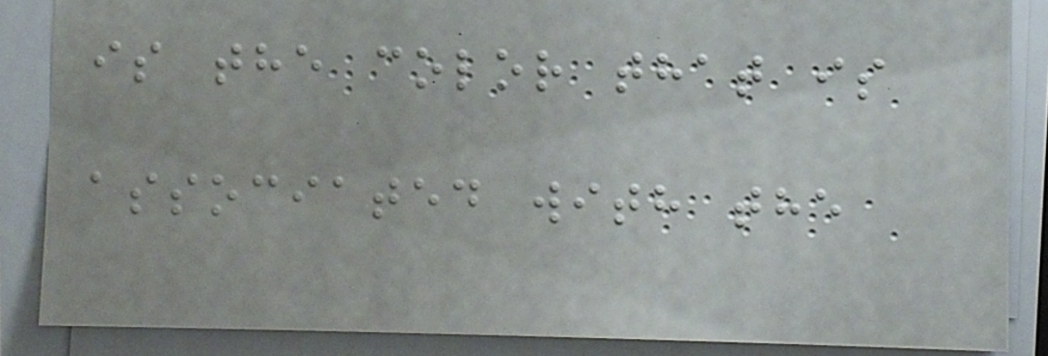is the color that is
associated with the
